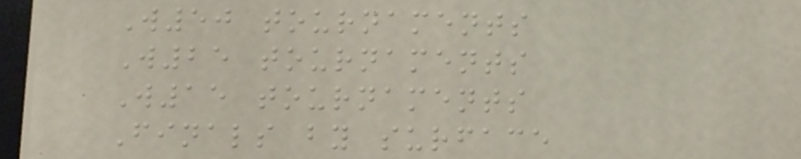W50 tournaments
W25 tournaments
W15 tournaments
Finals by surface
